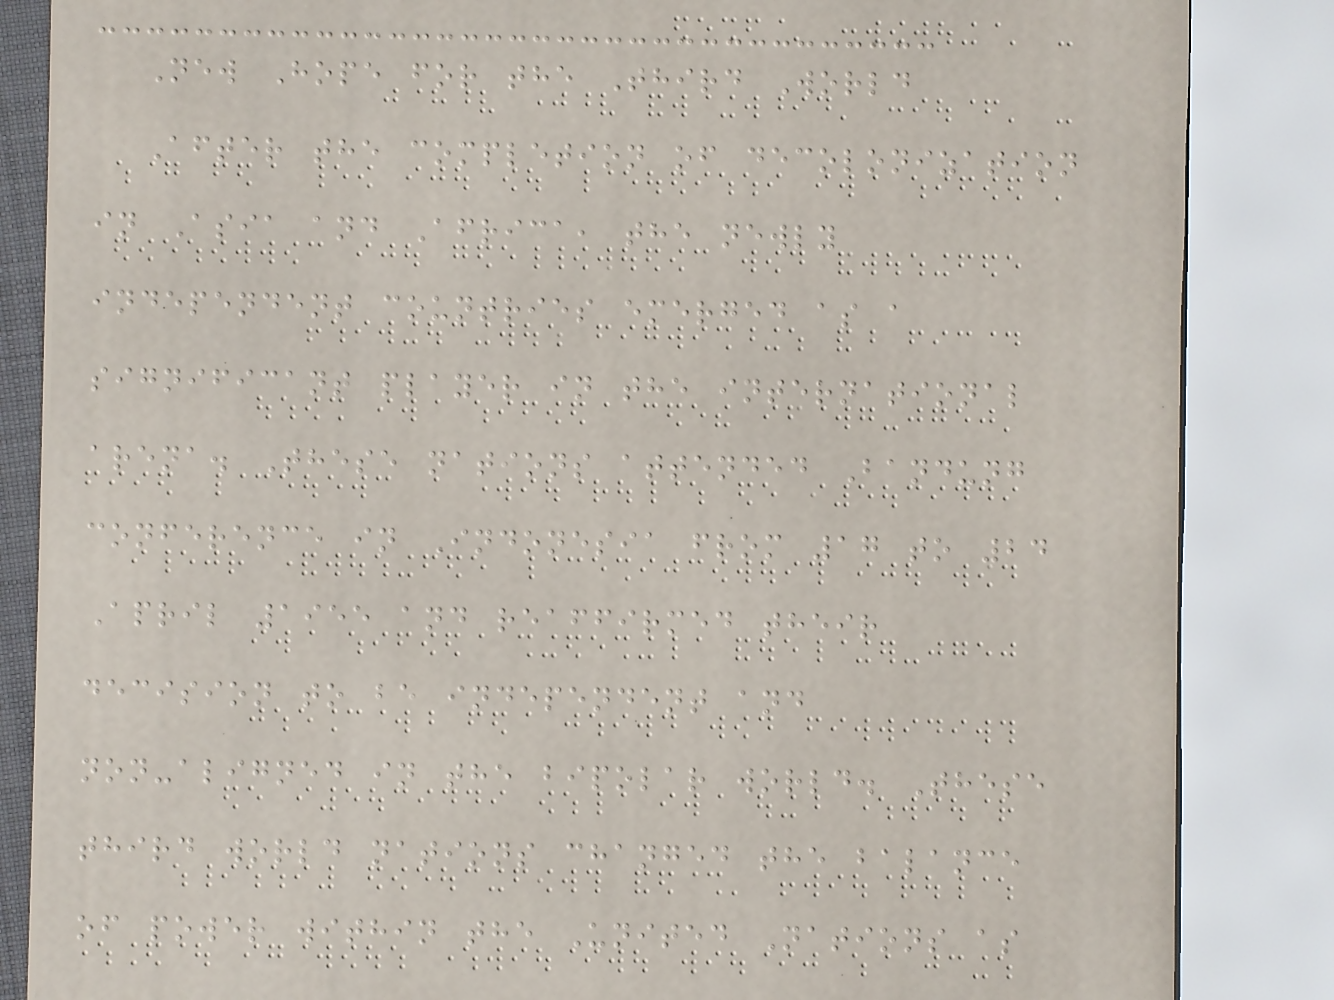New Hope for the Third World
After the completion of decolonization
in Asia and Africa, the newly
independent countries emerged as a
significant player in the international
arena. These nations attended Bandung
conference in Indonesia from 17 to 24
April 1955 and reaffirmed their
decision to be independent and
non-aligned in the bipolar world. These
third world nations changed the balance
of power within the United Nations as
